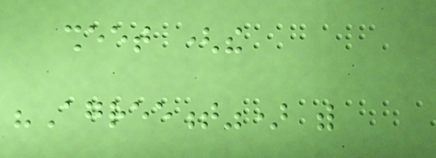sheet (the
"Agreement") with
